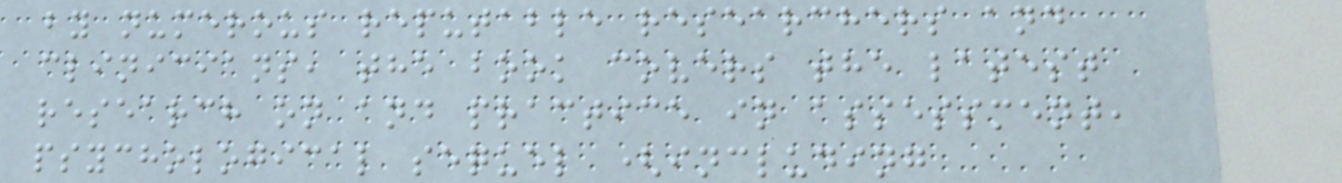by numerous reputable researchers and
clinicians, the book covers the latest
research on and practice in assessment,
psychological sequel (including
